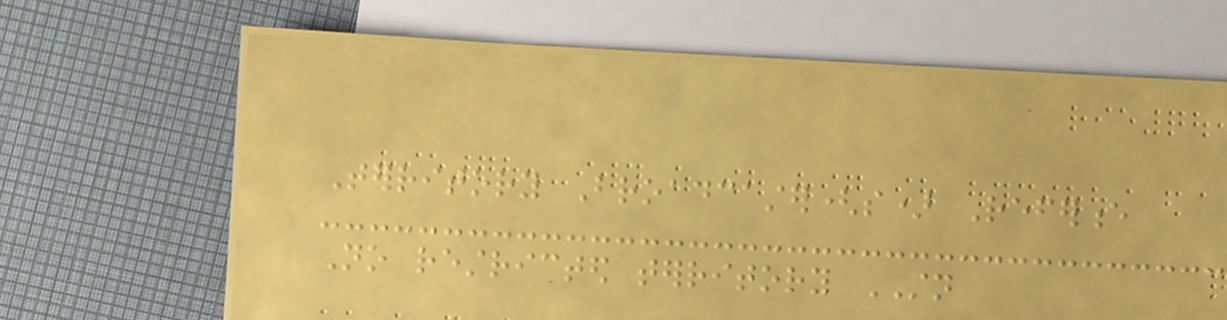Territory Broadcaster(s) Reference
No restricted territory STN
